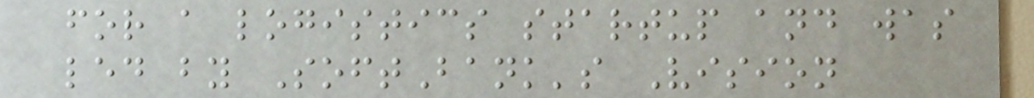for a logistics startup and was
led by SoftBank's Vision
